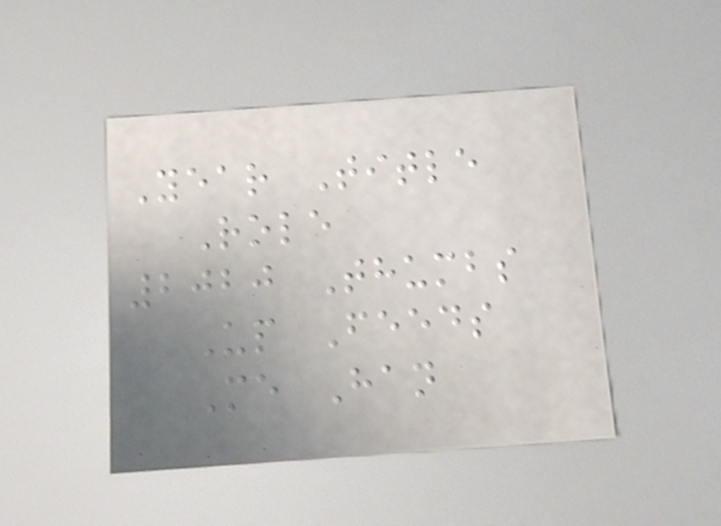Year Title
Role
2020 Thumbs
Up Feeds
Me Han
